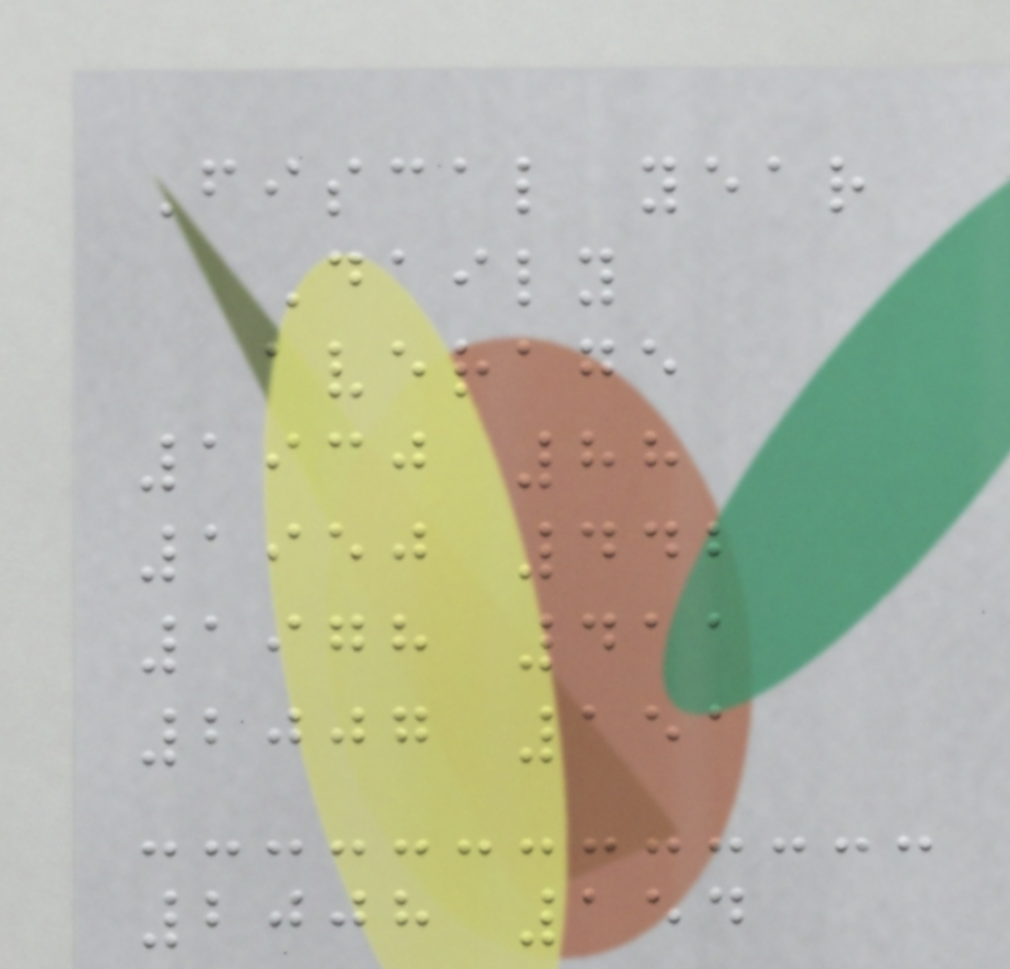Fiscal year
Daily
average
1930 88
1950 442
1978 411
2007 151
2008 154
